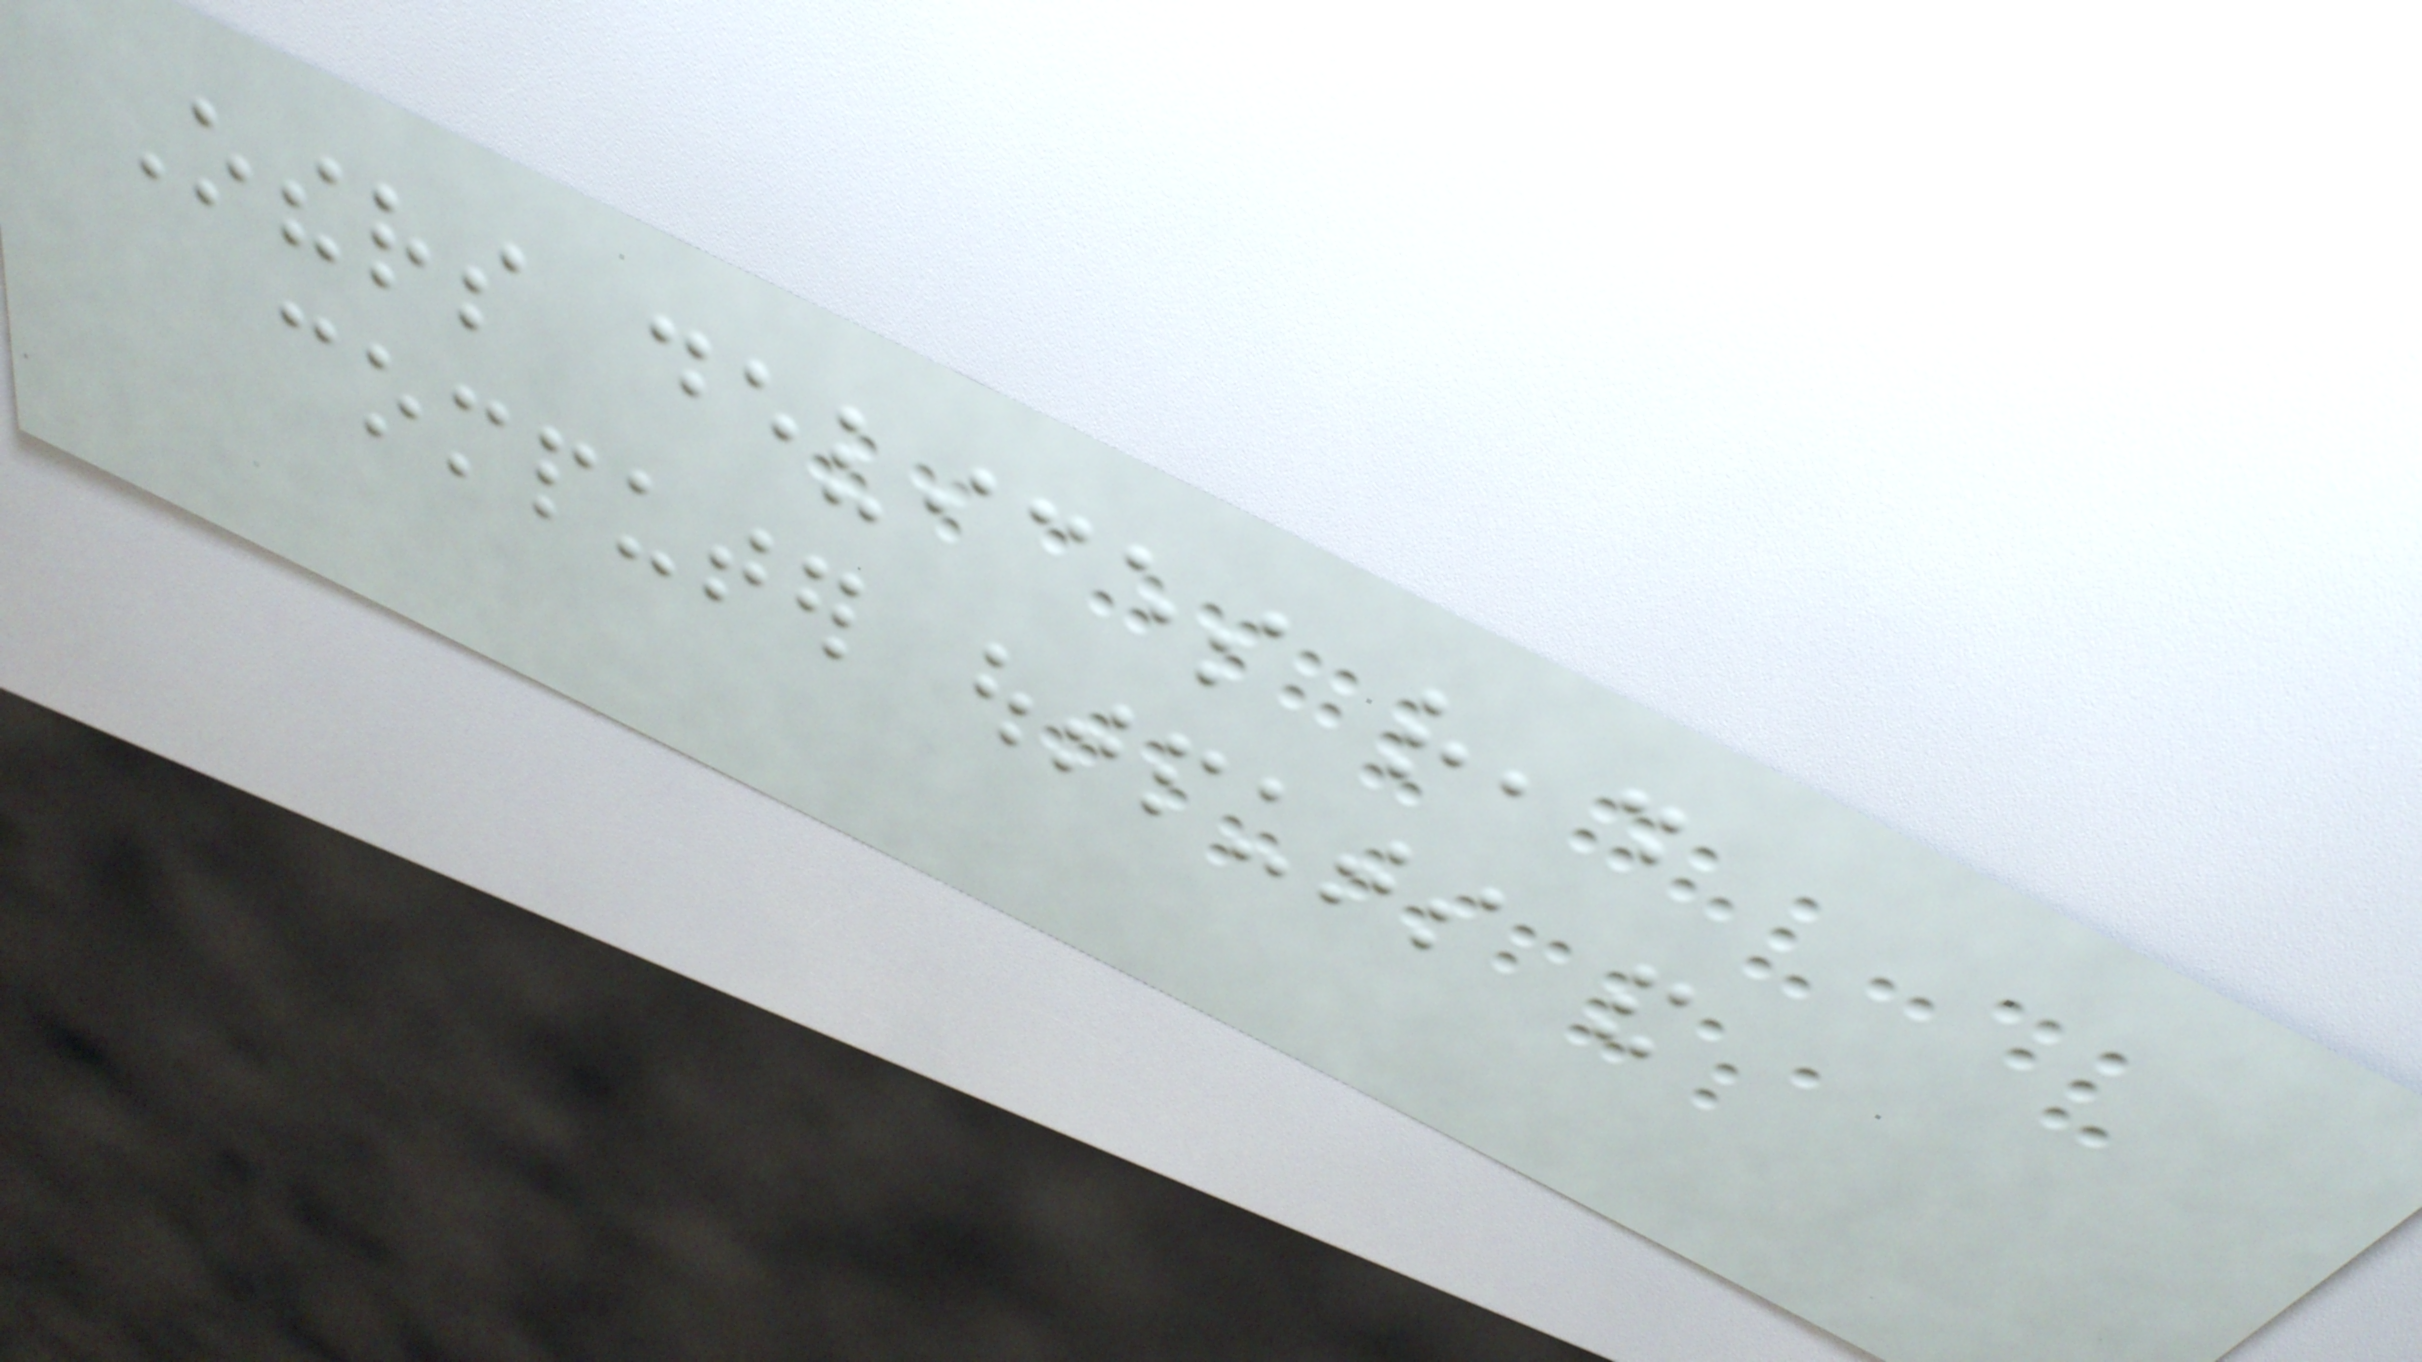Others devices read
computer outputs and
